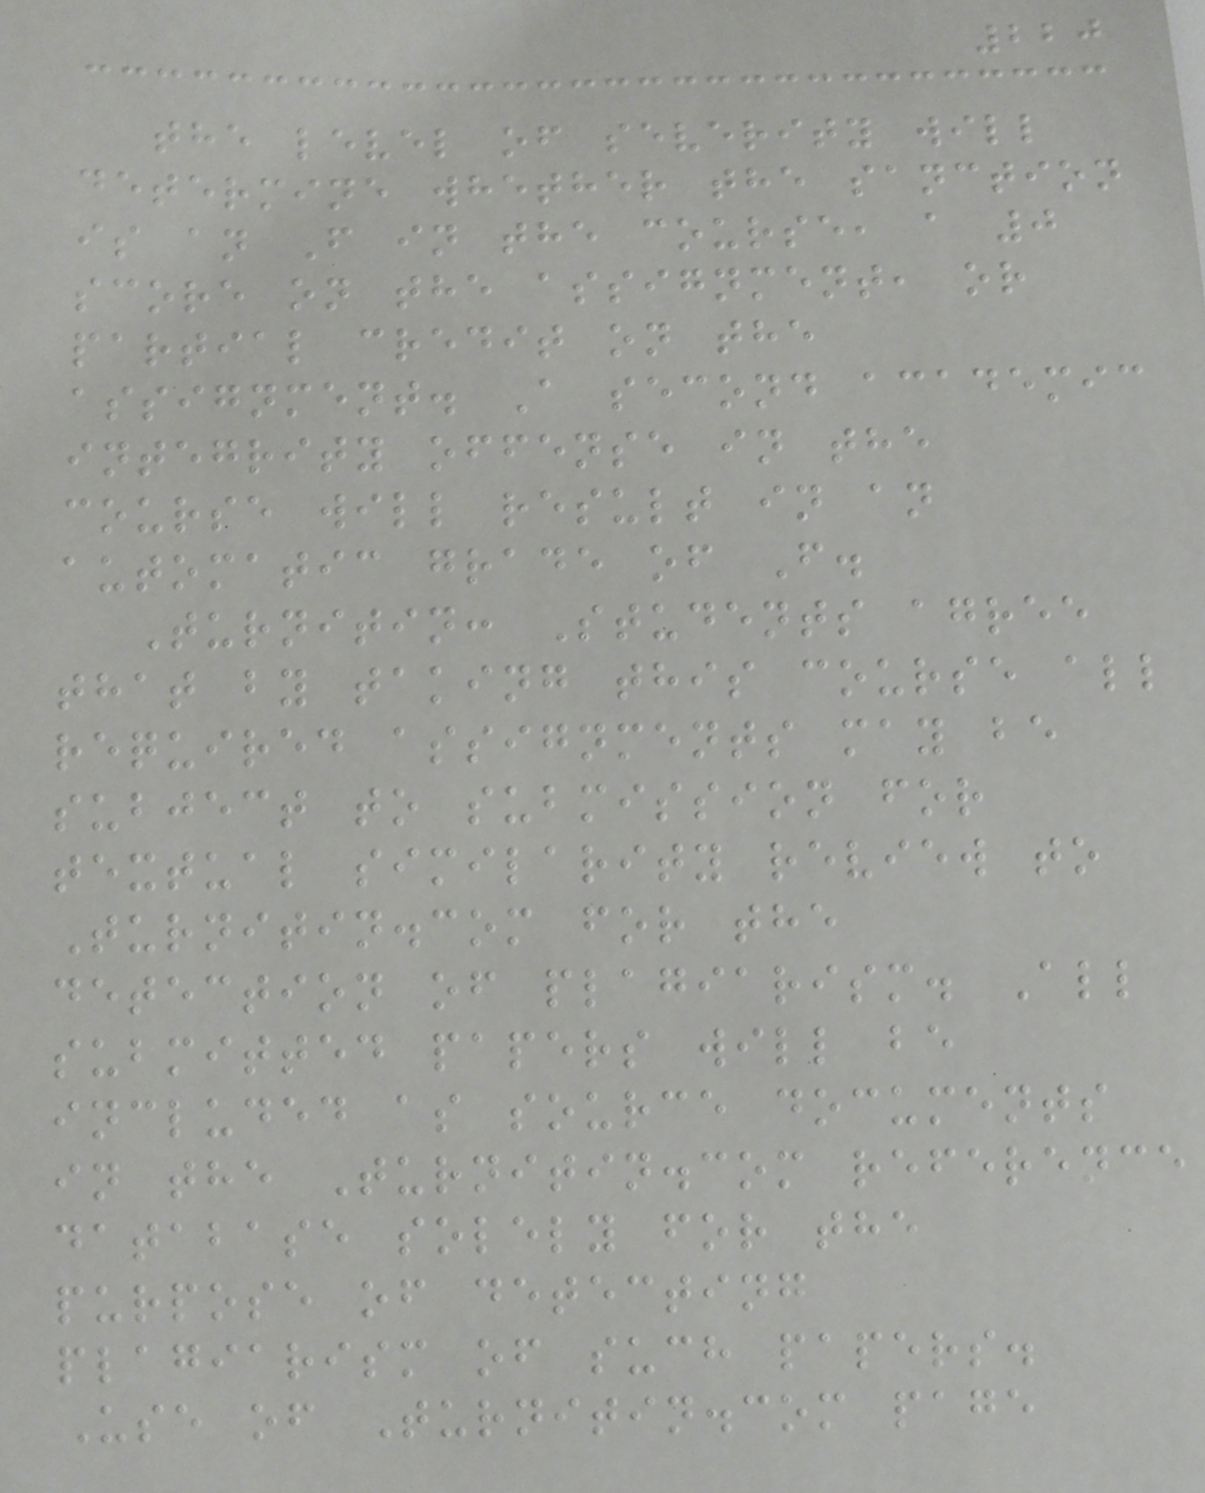220
the level of severity will
determine whether the sanction
is an F in the course, a 0
score on the assignment, or
partial credit on the
assignment. A second academic
integrity offense in the
course will result in an
automatic grade of F.
Turnitin: Students agree
that by taking this course all
required assignments may be
subject to submission for
textual similarity review to
Turnitin.com for the
detection of plagiarism. All
submitted papers will be
included as source documents
in the Turnitin.com reference
database solely for the
purpose of detecting
plagiarism of such papers.
Use of Turnitin.com page
